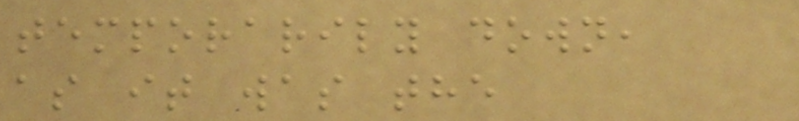temporarily down,
as it was the
